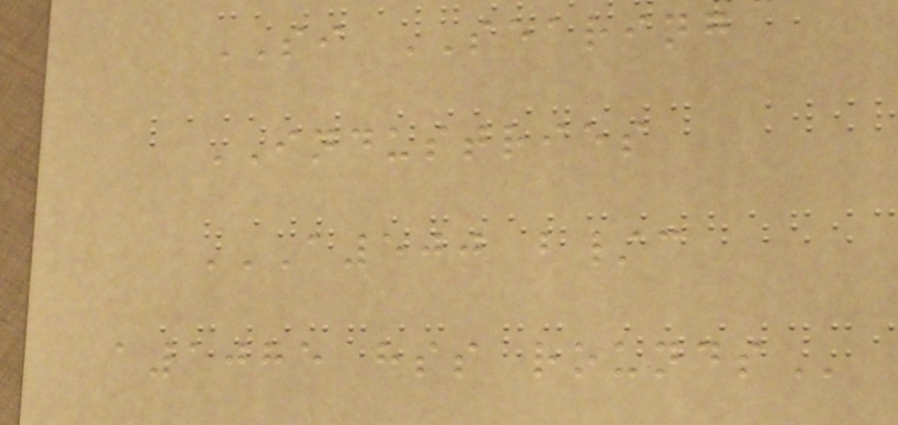SI SEARING
INDUSTRIES
A500 B/C
A1085 HSS ROUNDS
